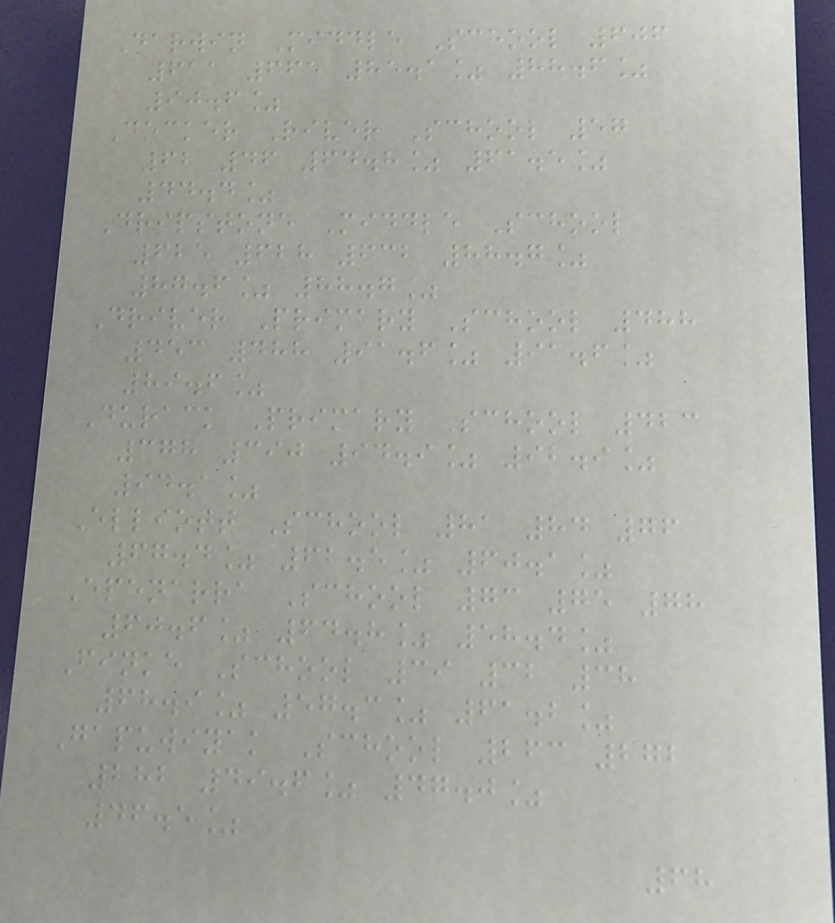Darwin Middle School 606
611 665 85.1% 88.6%
90.6%
Docker River School 57
62 46 64.8% 61.5%
44.4%
Dripstone Middle School
625 628 632 88.7%
87.6% 88.7%
Driver Primary School 488
453 488 91.6% 91.6%
89.6%
Durack Primary School 423
378 390 94.9% 92.9%
94.1%
Elliott School 81 84 76
67.4% 62.5% 60.1%
Epenarra School 73 75 78
60.6% 64.8% 58.4%
Finke School 39 32 38
68.9% 57.3% 61.2%
Gapuwiyak School 263 272
282 49.6% 47.0%
46.5%
68
